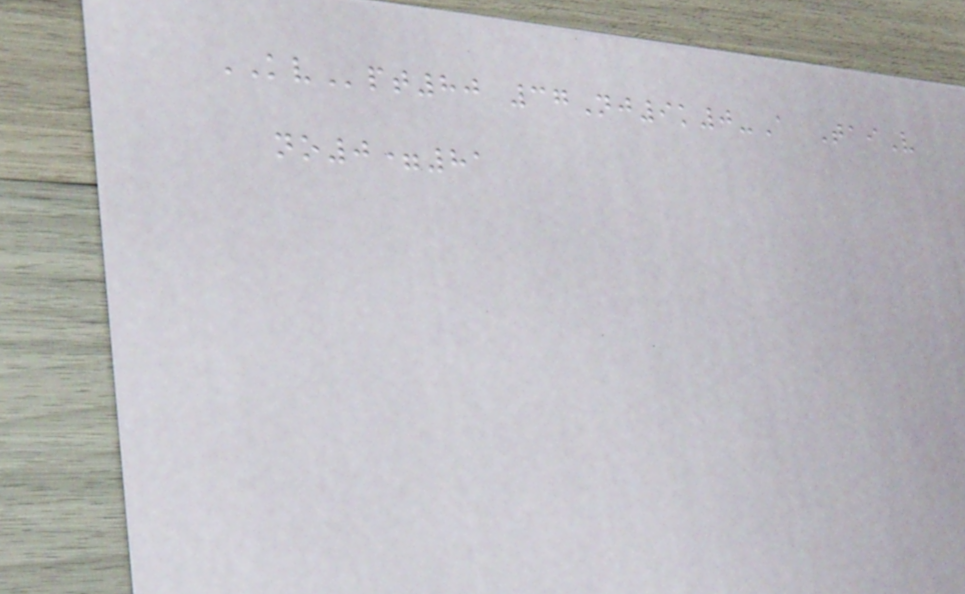KVpt80 37Nj9k0-A TaiV
no0=81
